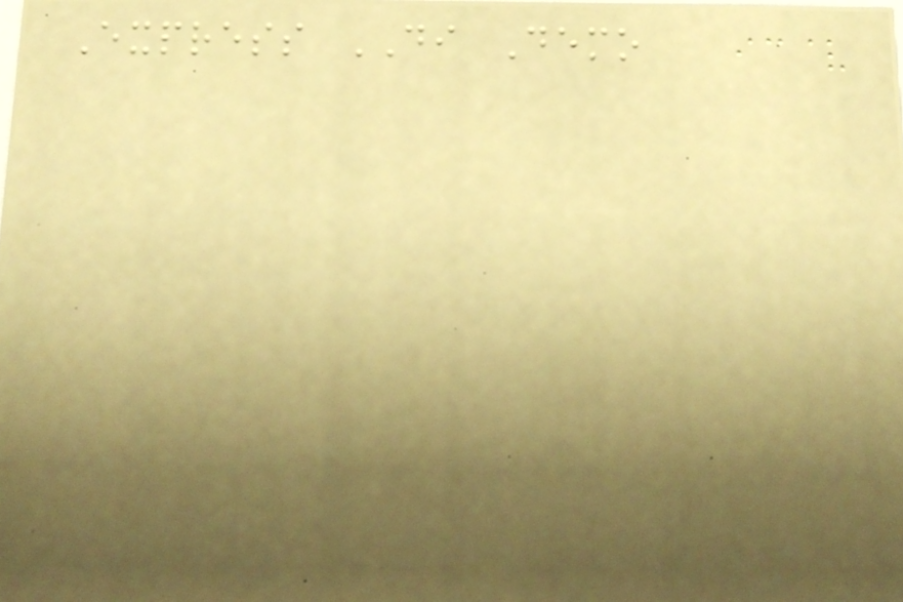Express DI Demo
